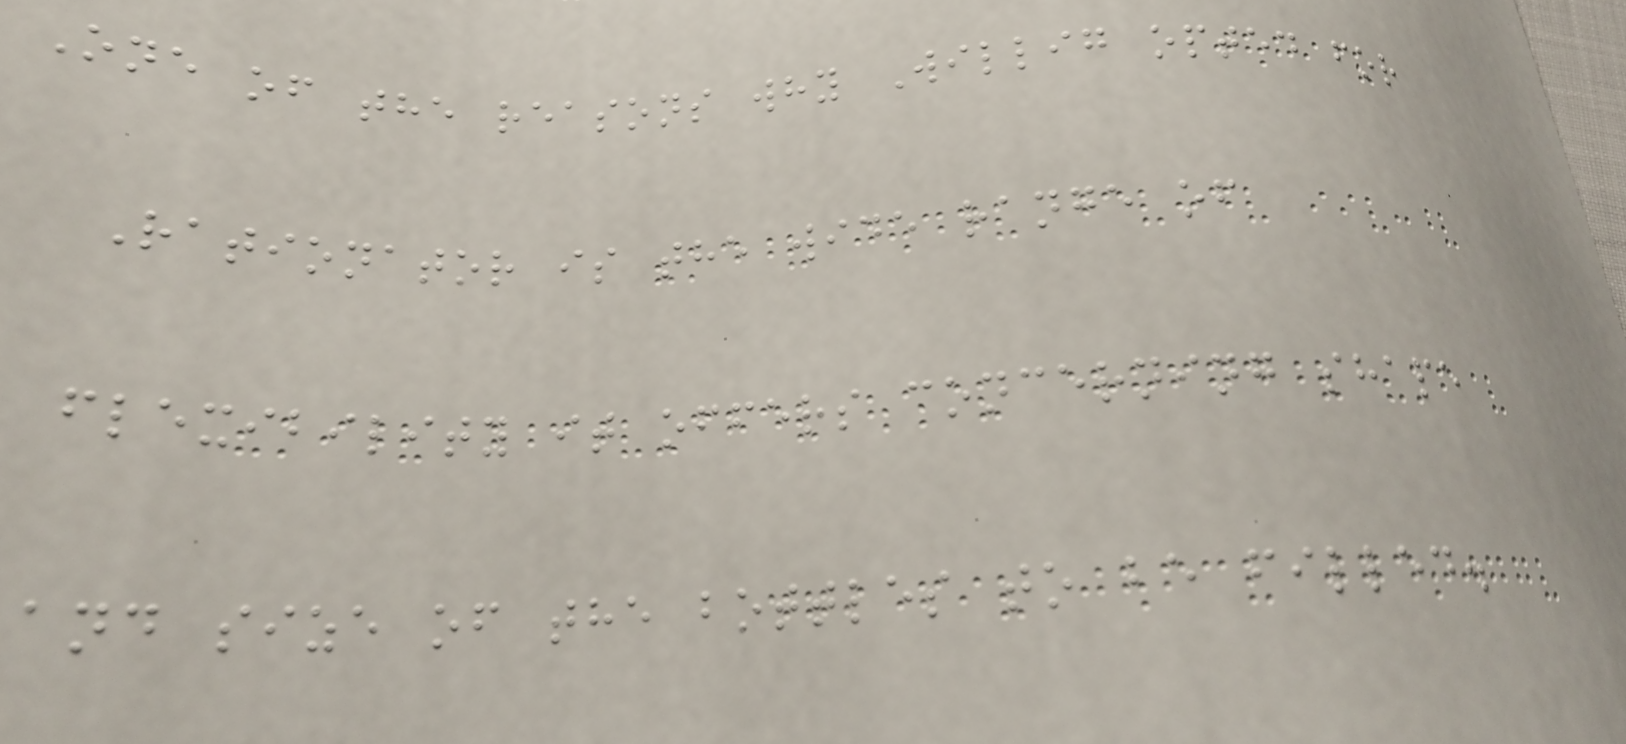One of the reasons why Willig opted for
Rationator is the wide range of
flexibility it offers concerning shape
and size of the bottles to be filled.
